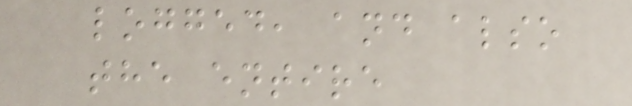logged, and also
the entire
